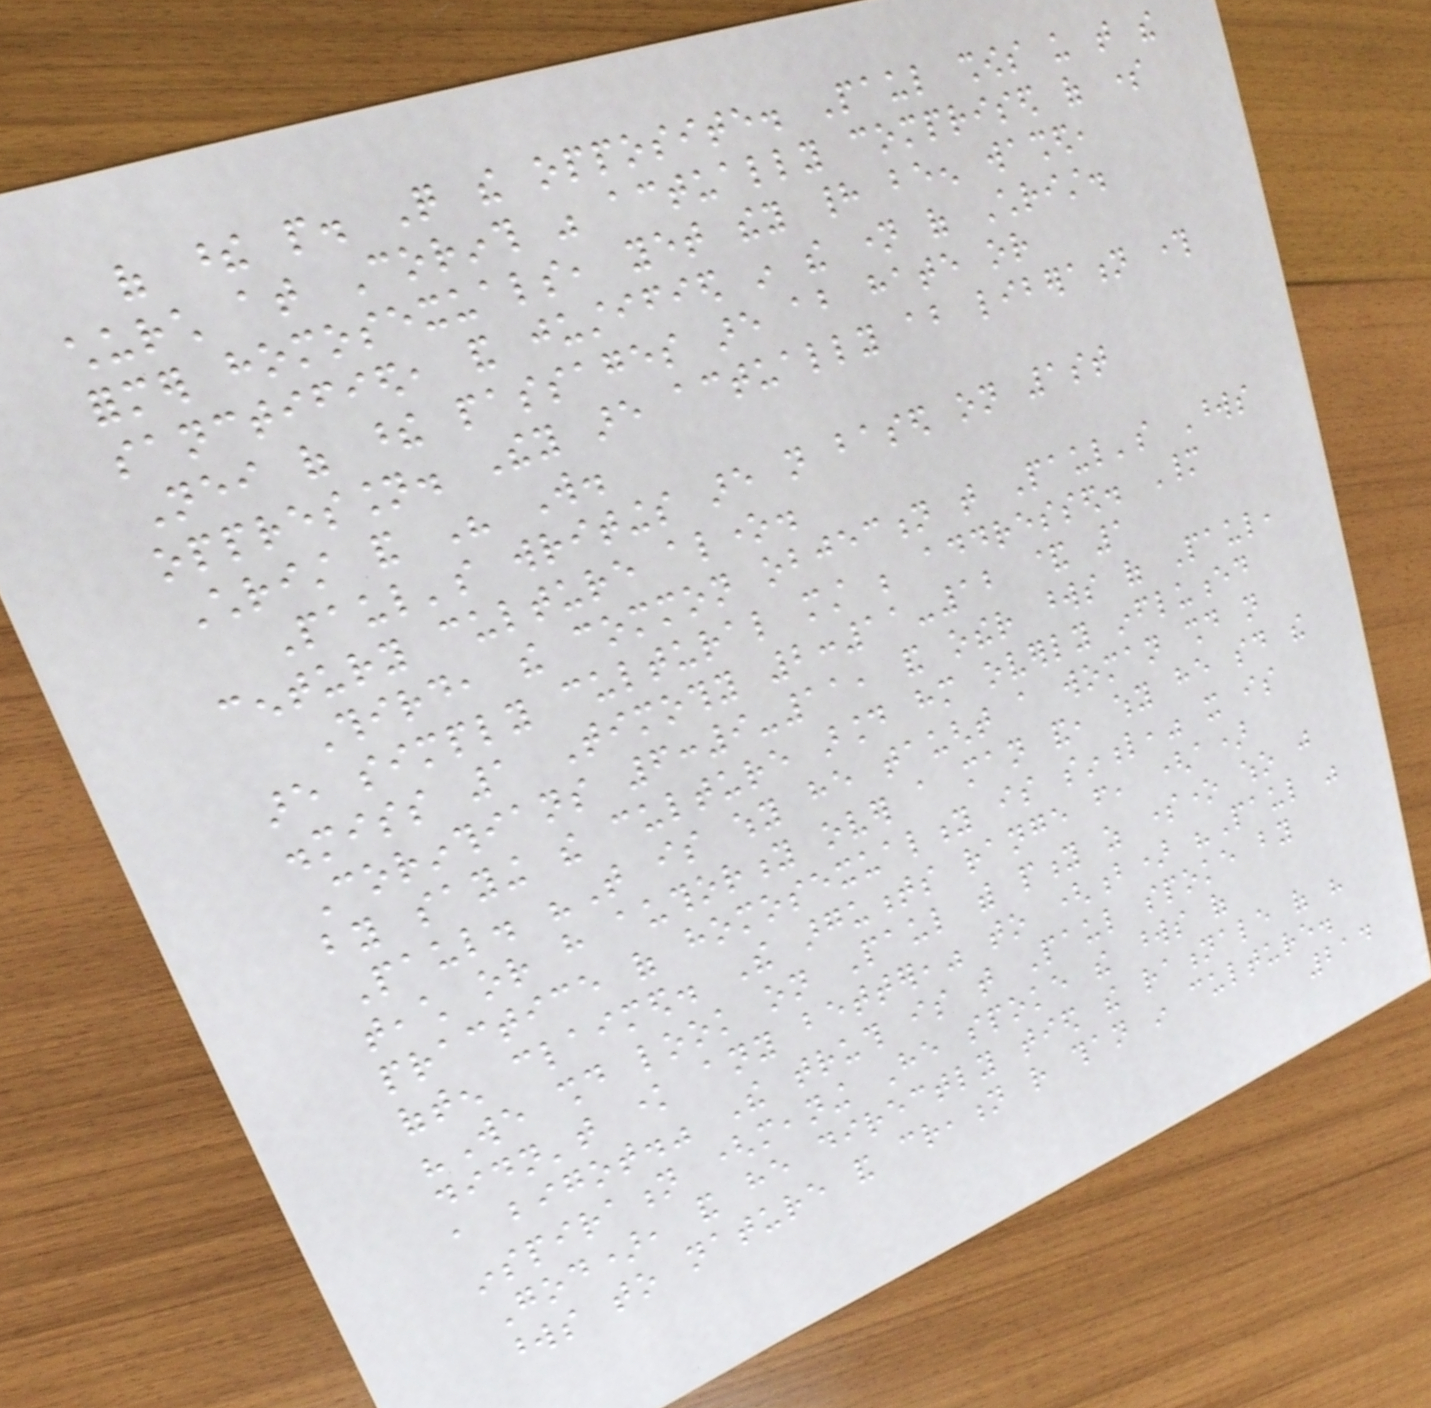of these people. Quite the opposite. Paul shows us that the
church at Corinth was actually comprised of some
former homosexuals, yet they had been washed,
sanctified, and justified in the name of Christ.
Neither of these passages are about hate or
oppression. They are actually about liberation through
Christ and His Will.
Paul's writings are not based on 1st
century culture alone.
Third, the common objection that Paul's Words
are simply cultural must be addressed. Many
dismiss 1 Timothy 2:11-12 & 1
Corinthians 6:9-11, and other words of Paul,
by saying the culture around him overly influenced
Paul. "That is why he taught a woman should not
teach or have authority over a man and, why he said the
practice of homosexuality is sinful," it is
often claimed. The arguments range from, (a)
"We should look on Paul with pity as someone who just
didn't know any better," to (b) "Paul was
a bigot." The truth is that Paul spoke by
inspiration (meaning He spoke the words of
God), and he directly tied the rationale of his
words to nature and creation rather than in culture.
214
